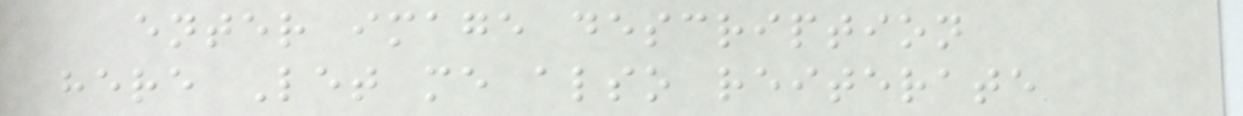enter image description
here Let me also reiterate
